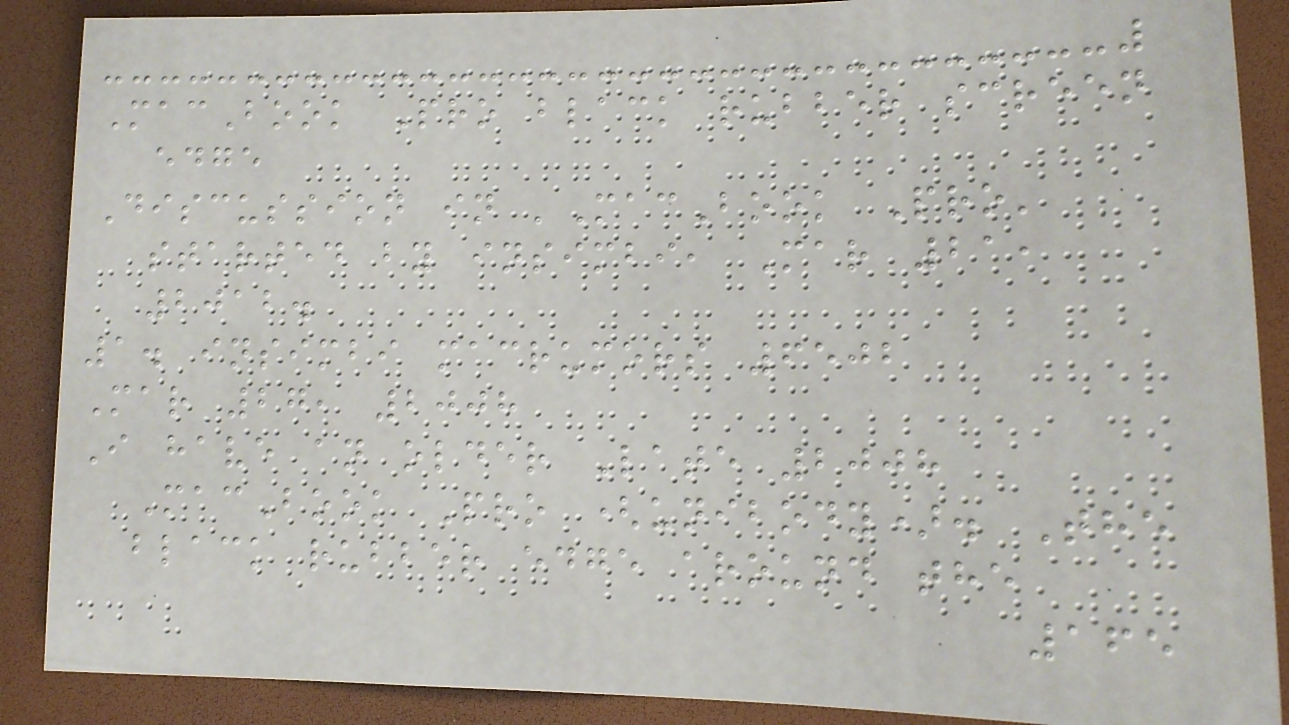MacBook Pro black rubber screen
edge
Discussion in 'MacBook Pro'
started by insimbi, Mar 21,
2012.
1. insimbi macrumors 6502
Mar 27, 2008
I have an older Late 2008
MacBook Pro (unibody). The
black rubber edge around the
165
